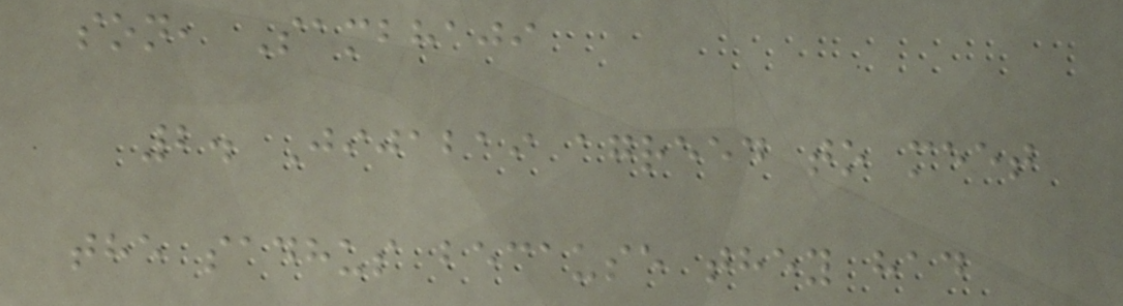son, Sambhaji
2. Jijabai agreed to meet
the sadhus because they had
